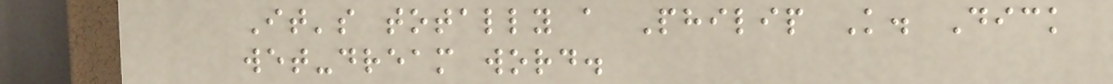It's totally a Philip K. Dick
wet-dream word.
